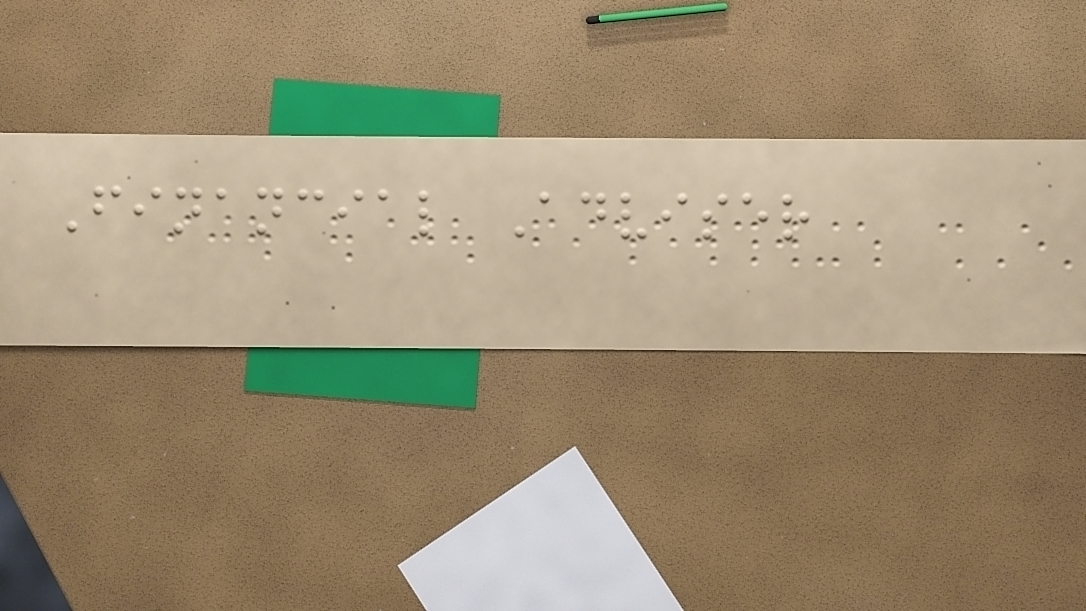Financial Adviser
